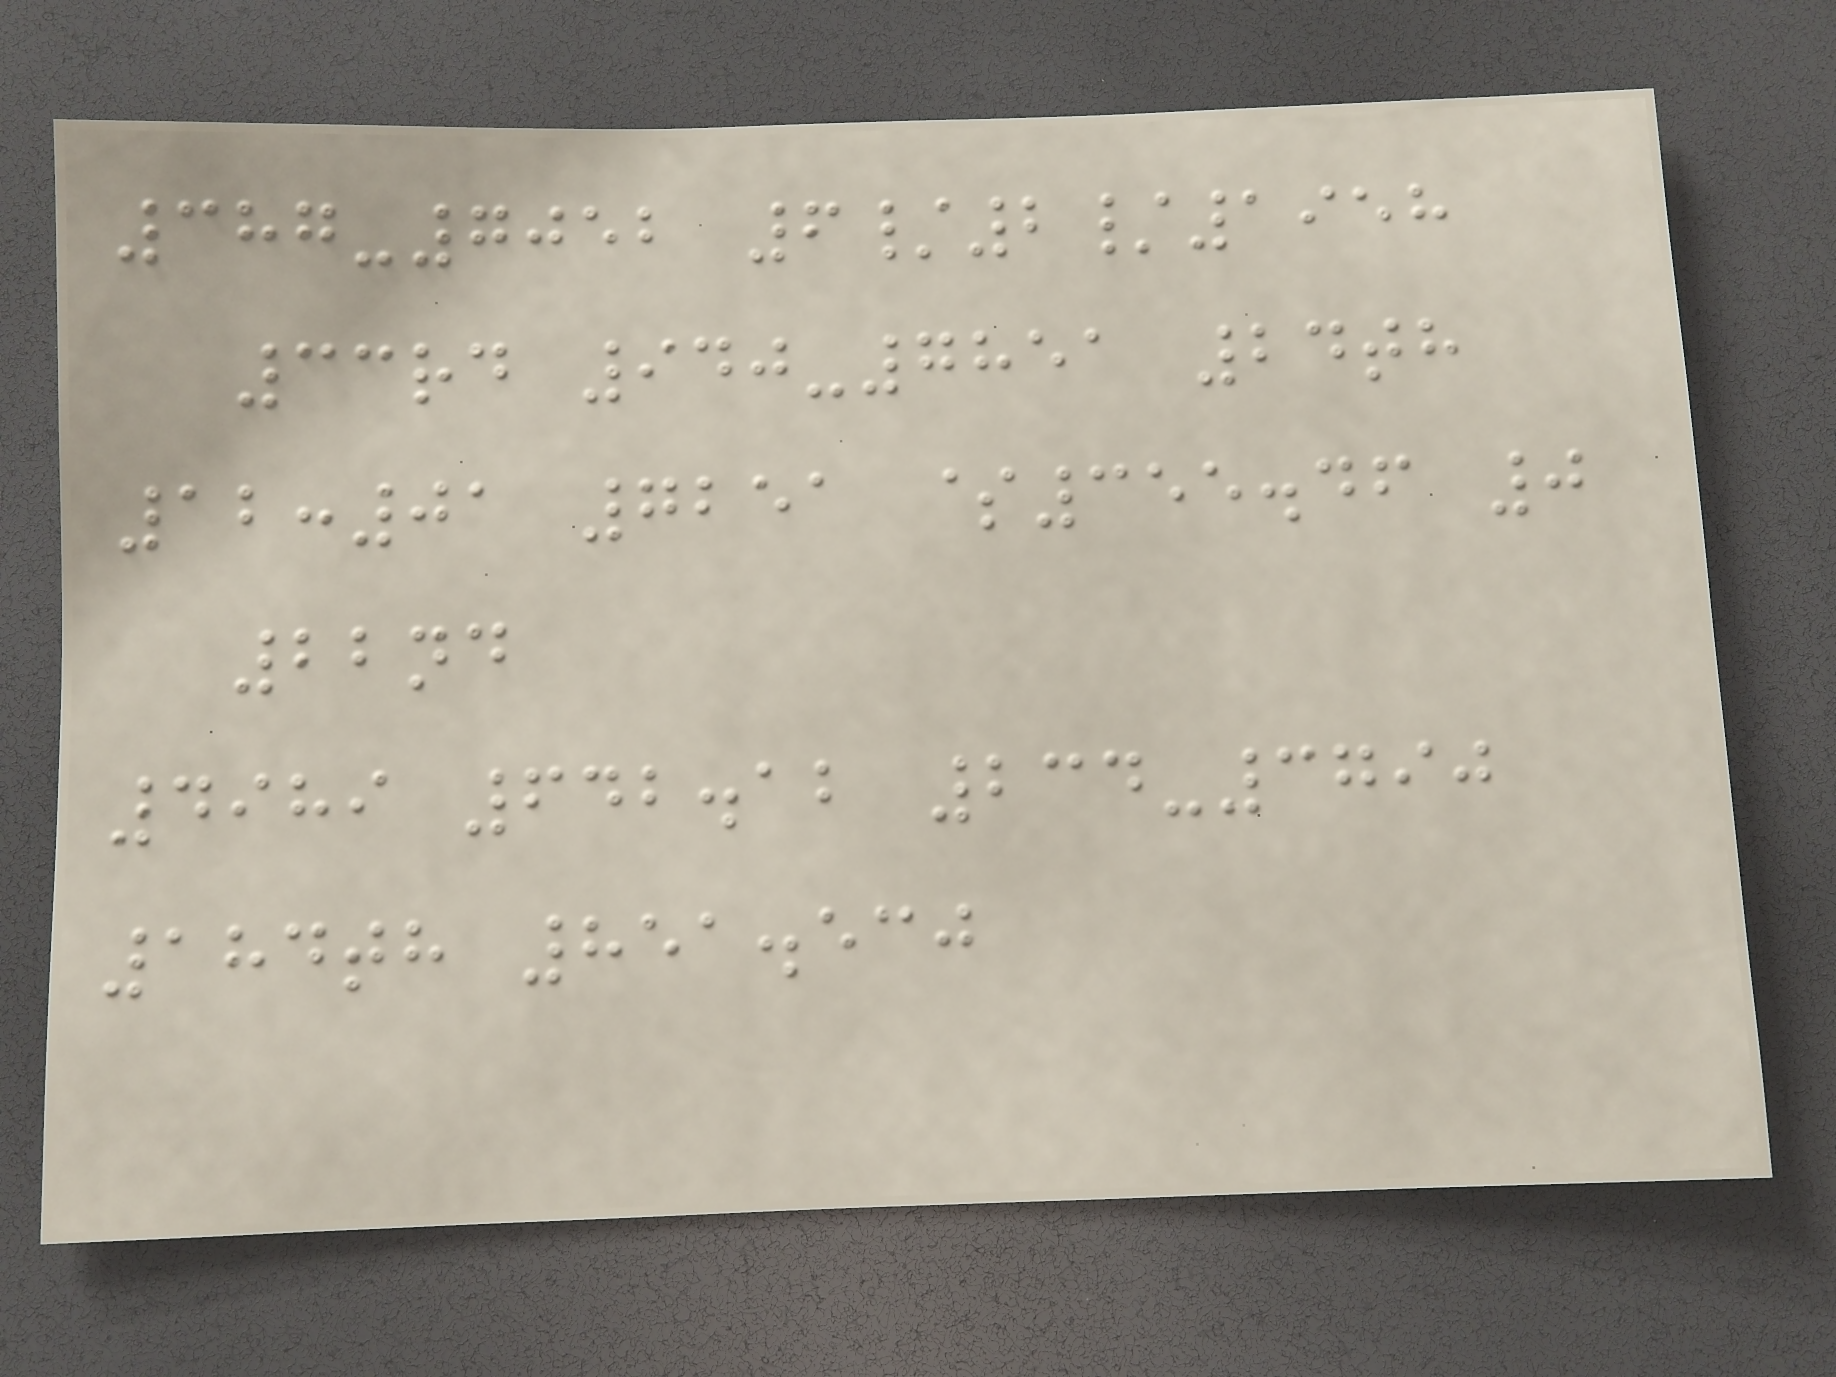387-7052 6/2/1958
33rd 940-7851 24th
12:01 7251 $355.46 0
22nd
4989 642.12 234-3790
184th 851.530
